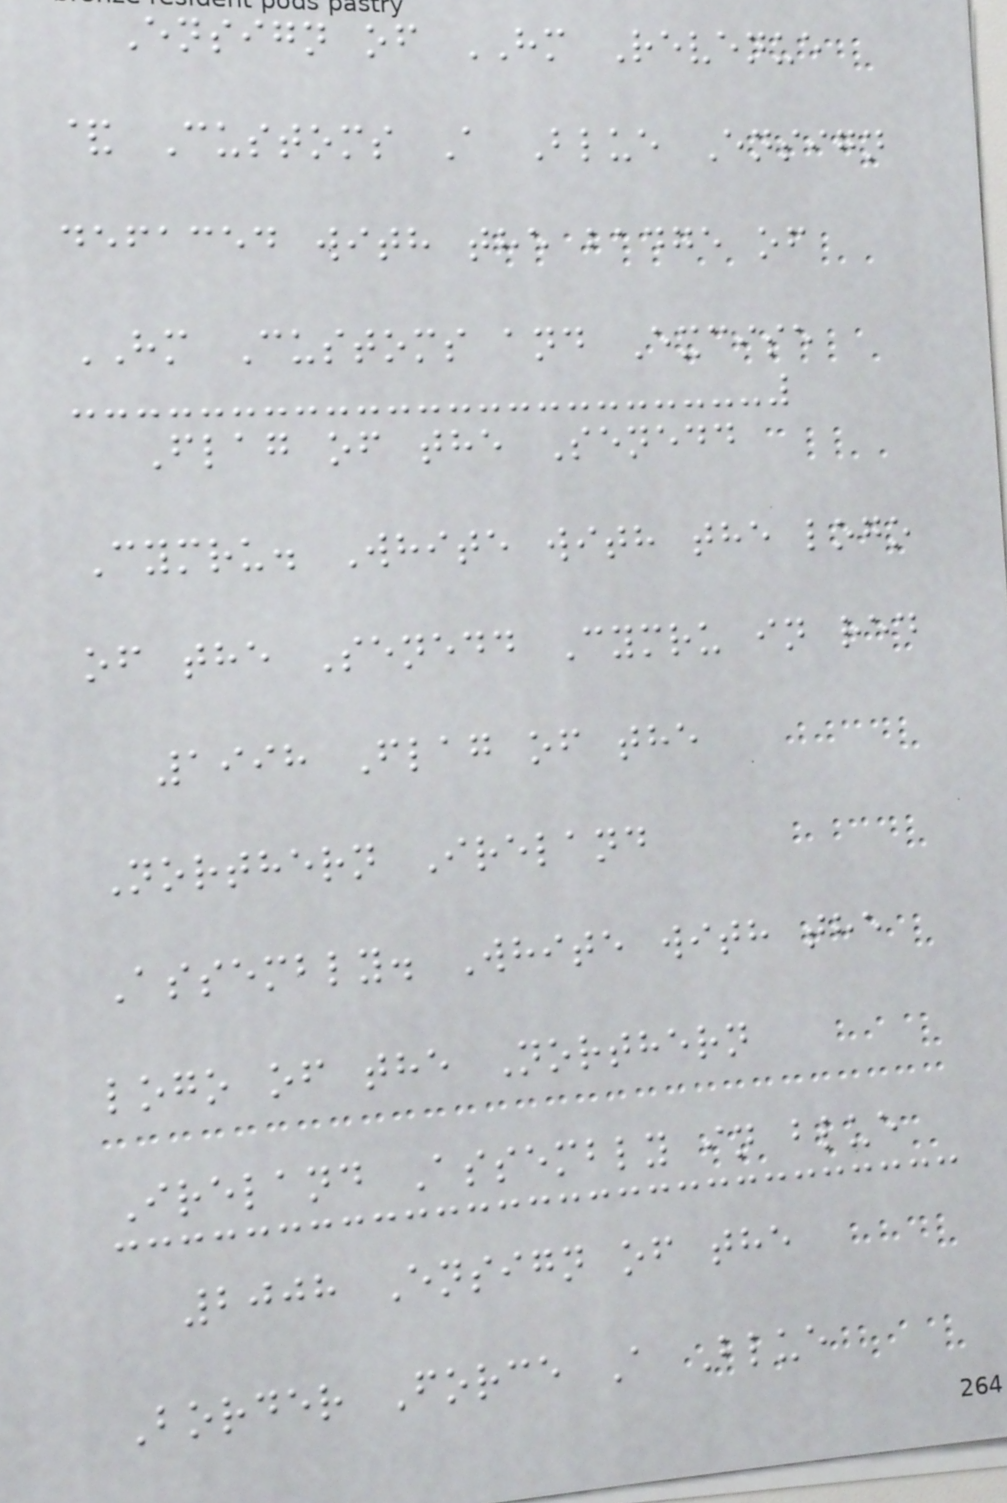Ensign of HM Revenue
& Customs A Blue Ensign
defaced with the badge of
HM Customs and Excise
Flag of the Senedd
Cymru. White with the logo
of the Senedd Cymru in red
1998 Flag of the
Northern Ireland
Assembly. White with the
logo of the Northern
Ireland Assembly in blue
2008 Ensign of the
Border Force A Blue
